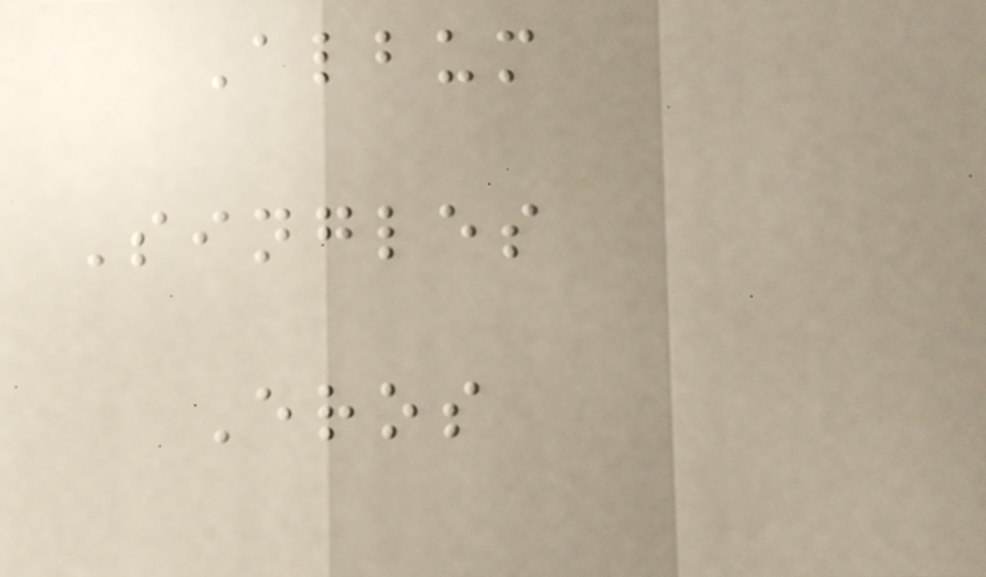Album
Singles
Eros
